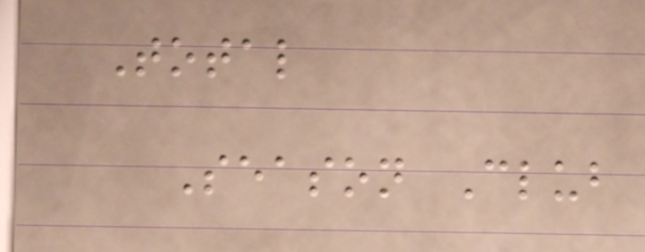Total
Season Club
